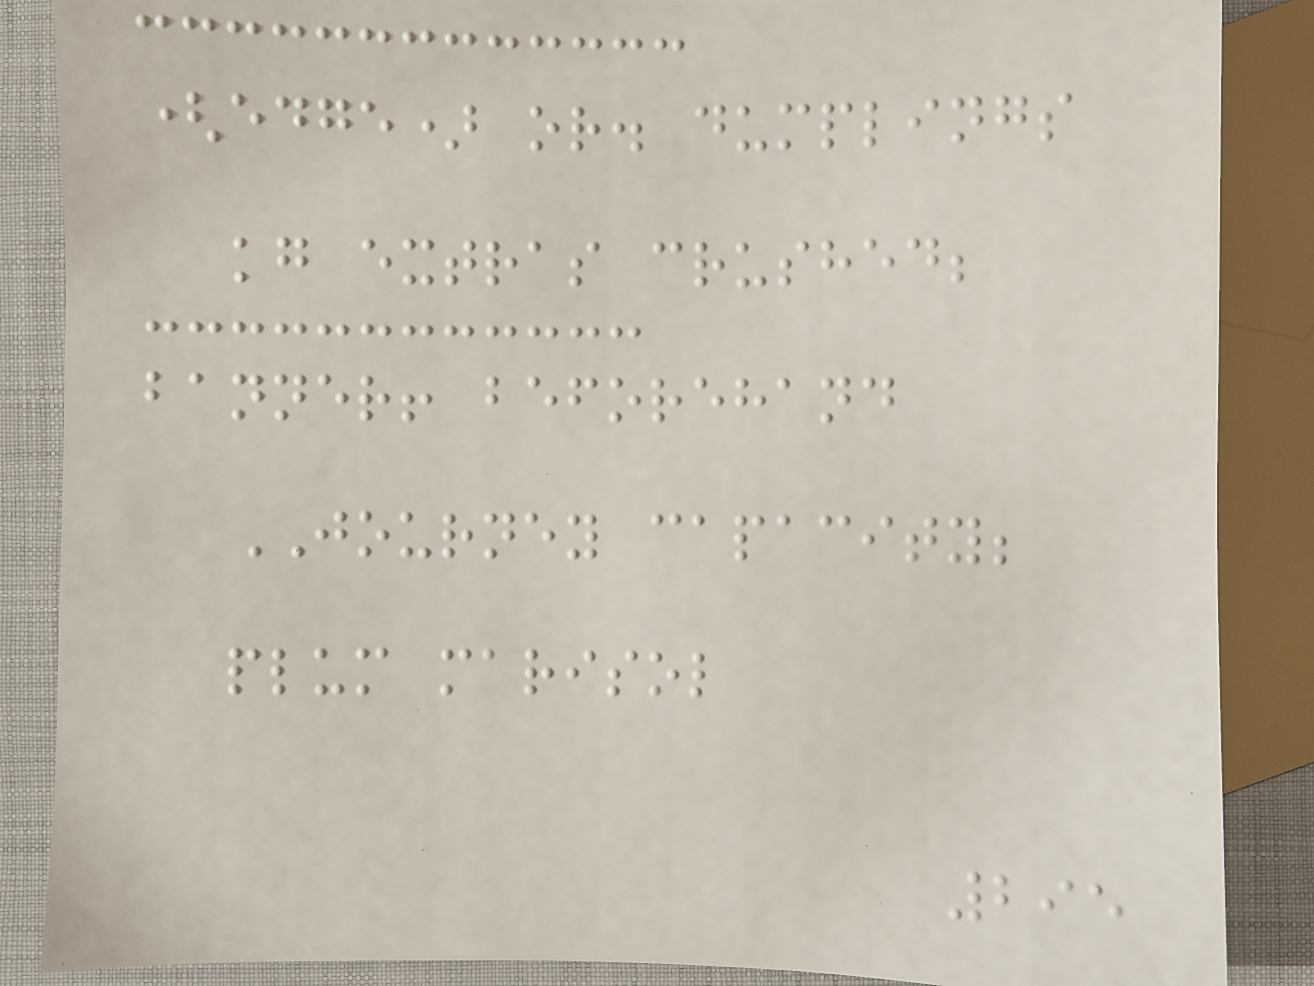(edge) or. dumplings
kg extras crushed;
banner! beforehand
JOURNEY capacity;
plum marisol
295
